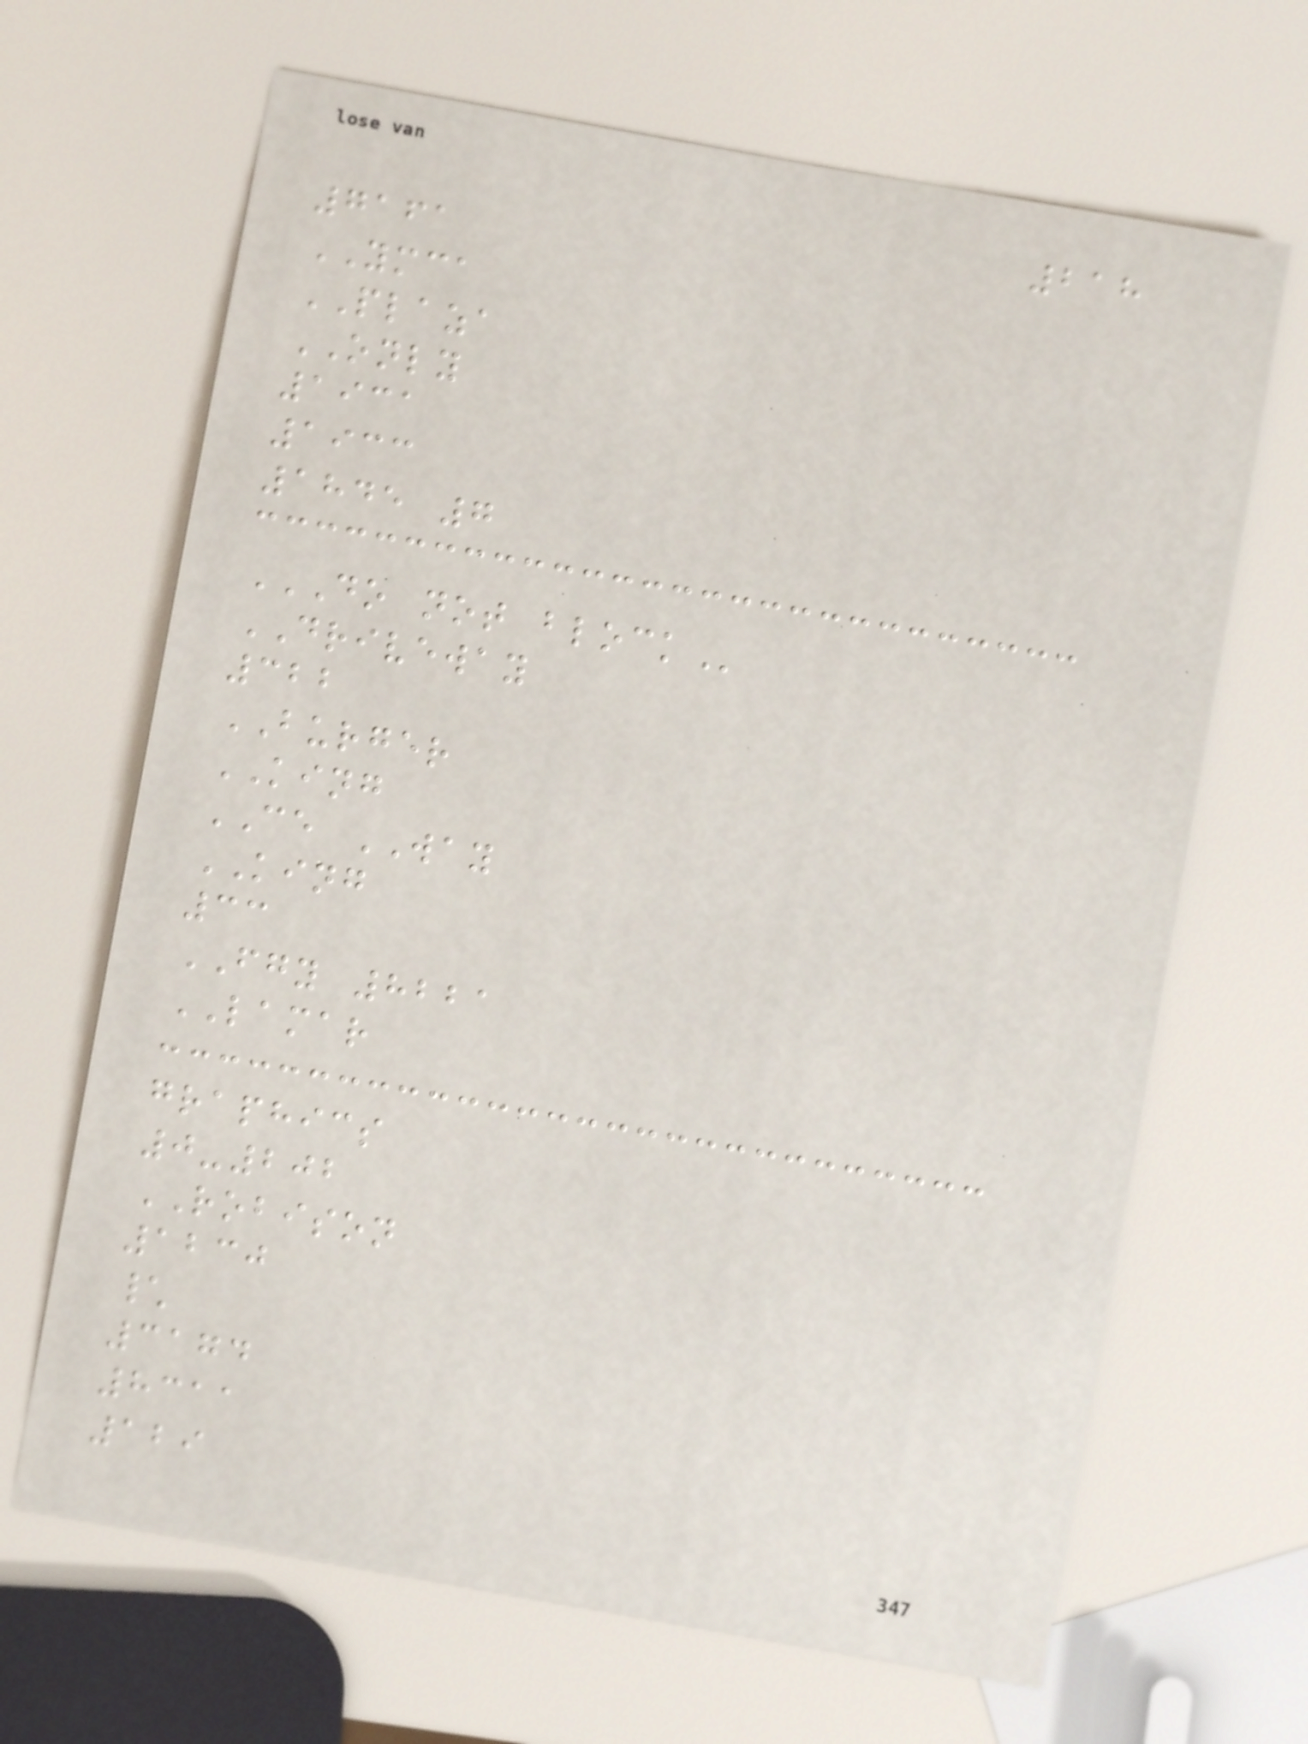218
7161
YMCA
PLAZA
ONLY
1931
1933
1845 7
DO NOT BLOCK
DRIVEWAY
322
BURGER
KING
CE WAY
KING
33
FGY 8221
LAMAR
graphics
0-202
ROBISON
1230
\
3174
8311
129
